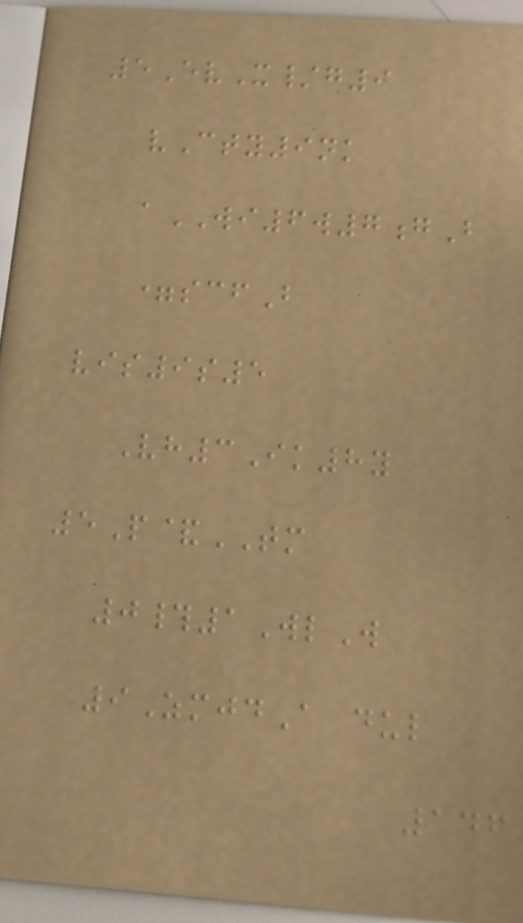5EvX/g9
vCty9nk
aWI6w7gB
=scfB
vis9s5
Vh3Ik8y
5P&TM
0#1WlW
9ZmjdA dul
146
